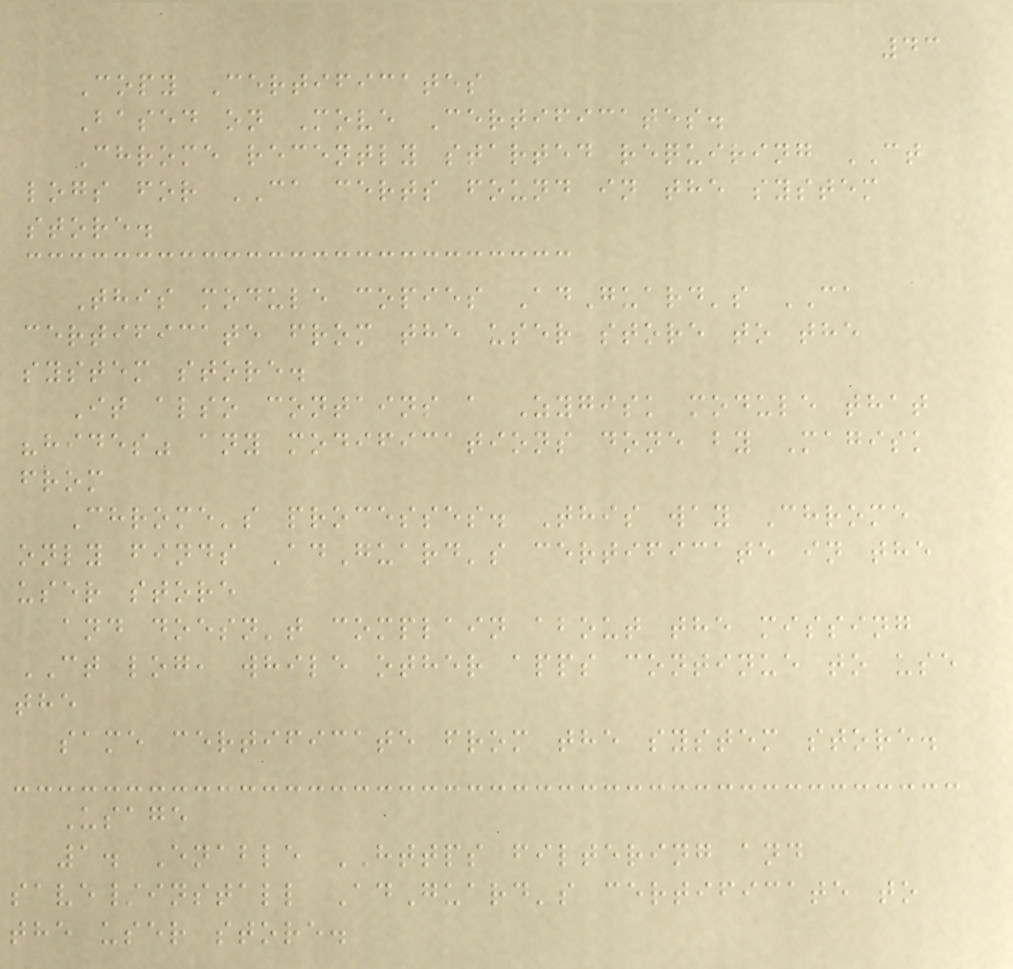43
Copy Certificates
Based on Move Certificates.
Chrome recently started requiring CT
logs for CA certs found in the system
store.
This module copies AdGuard's CA
certificate from the user store to the
system store.
It also contains a Zygisk module that
"hides" any modifications done by Magisk
from
Chrome's processes. This way Chrome
only finds AdGuard's certificate in the
user store
and doesn't complain about the missing
CT log, while other apps continue to use
the
same certificate from the system store.
Usage
1. Enable HTTPS filtering and
save/install AdGuard's certificate to
the user store.
